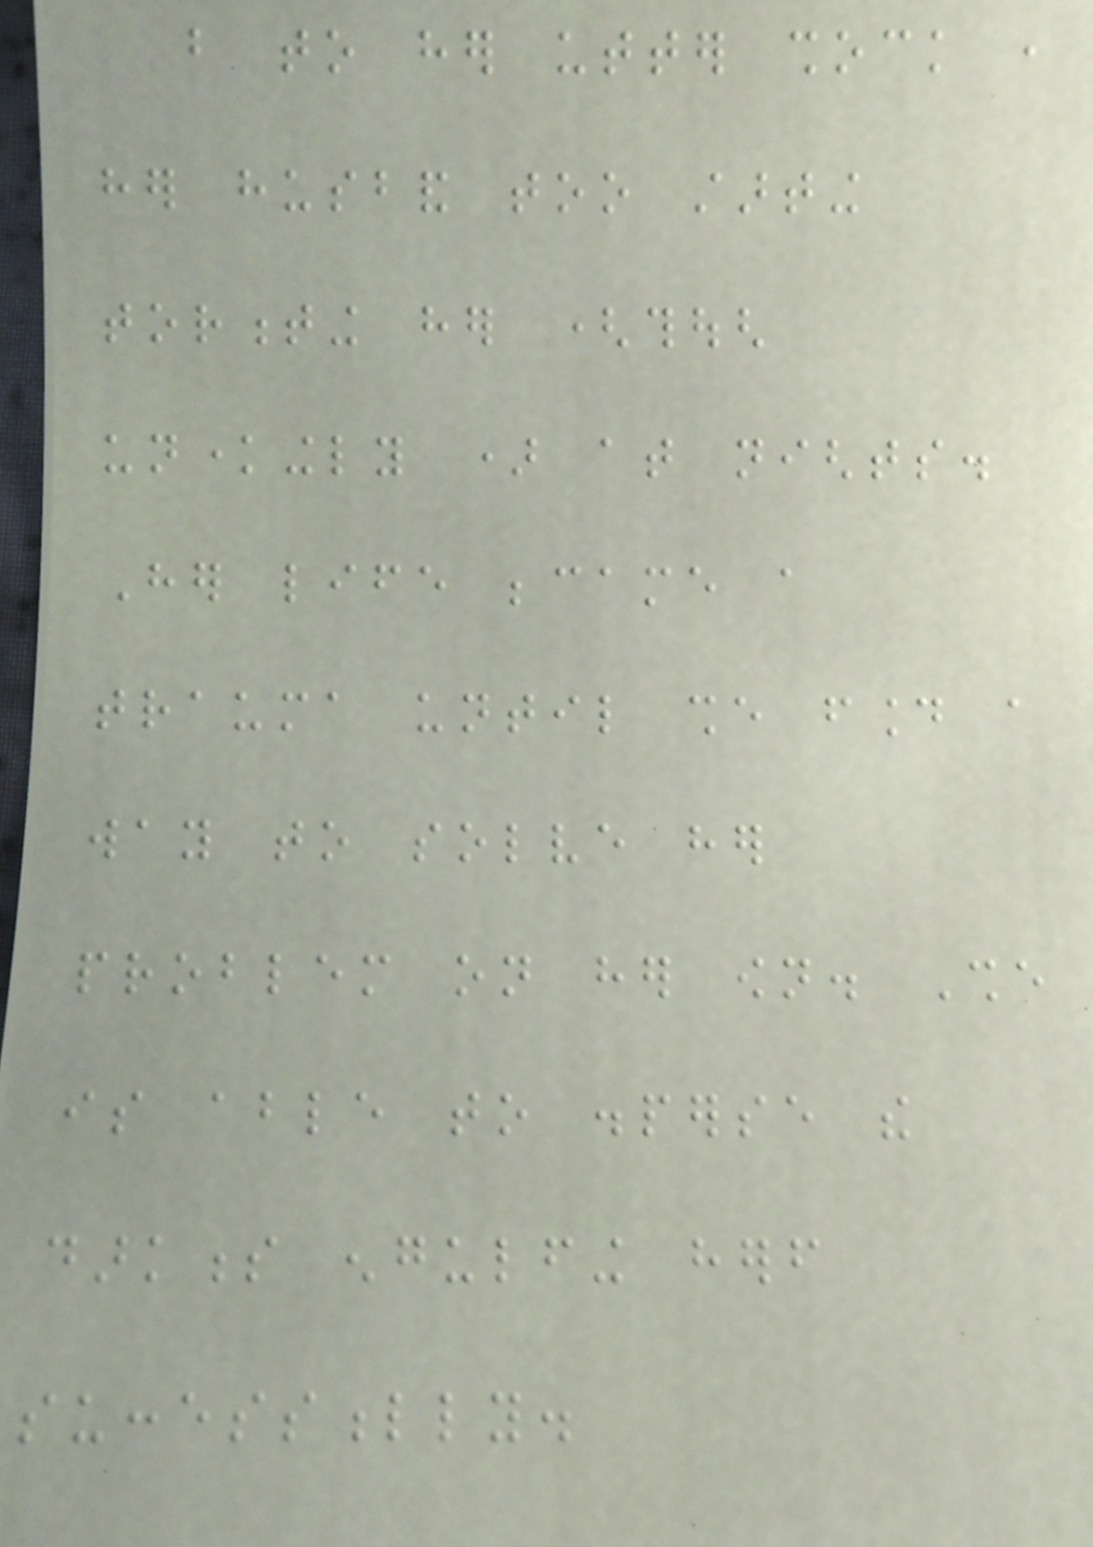but to her utter shock ,
her husband too starting
tormenting her (though
unknowingly ) at nights.
Her life became a
trauma until she found a
way to solve her
problem on her own. She
is able to disperse the
darkness engulfing herself
successfully.
